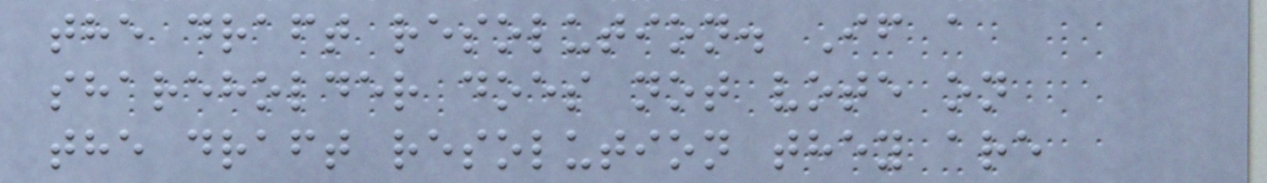the draft resolution. If a
shareholder does not vote on
the draft resolution they are
